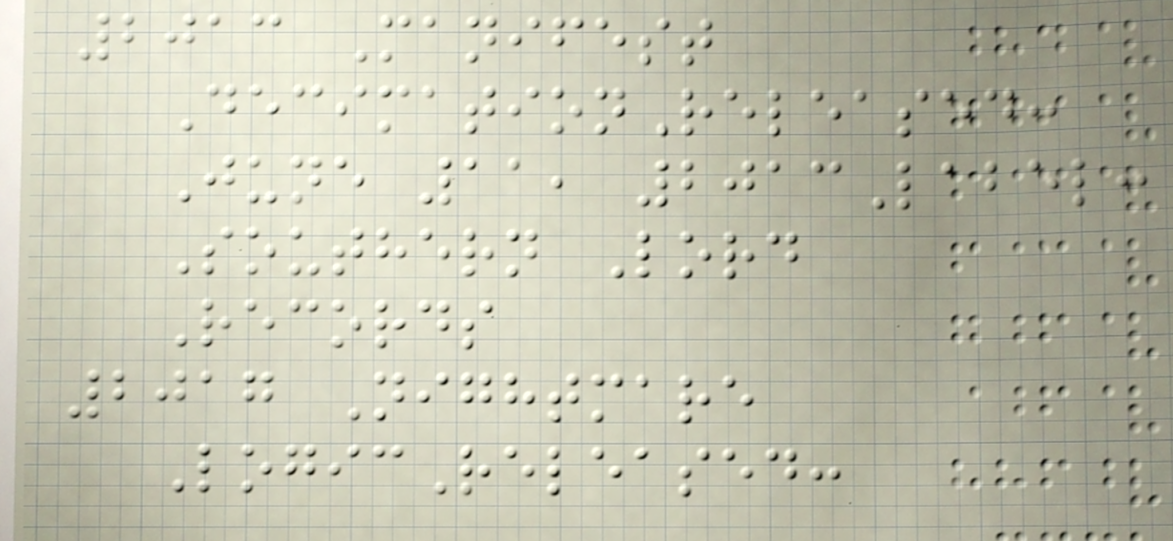2013 Manifest
DecimationReleased:
June 11, 2013Label:
Southern Lord
Records
2017 Nightmare
LogicReleased:
